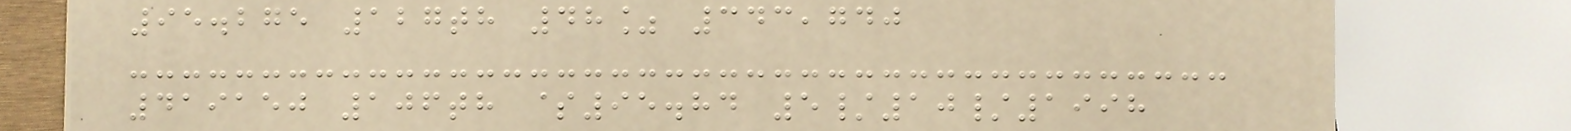95.275 127th 48% 343,740
419150 106th $95.84 5/10/1998
